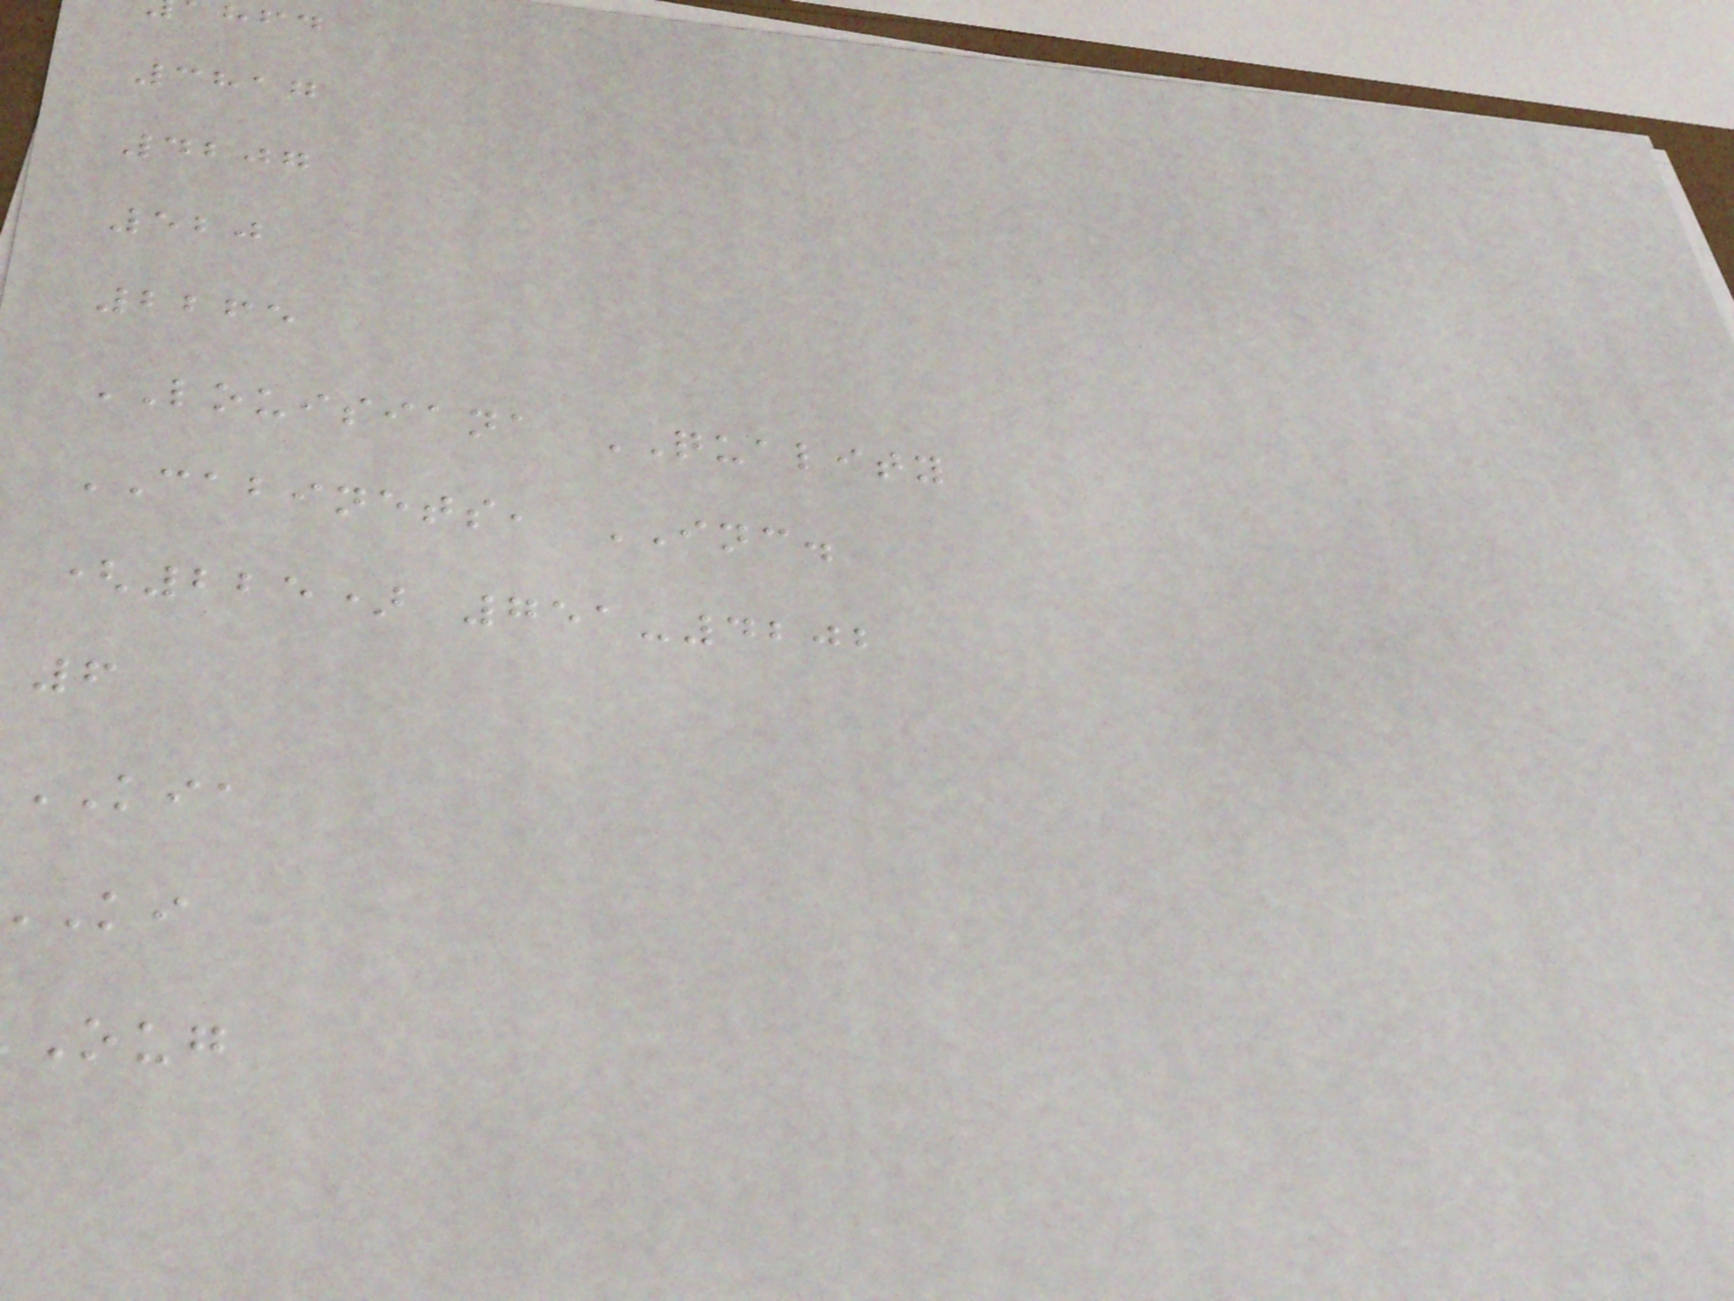3817
4207
520
2265
LOUISIANA QUALITY
CABINETS, INC.
(225) 751-4202
6
KIA
